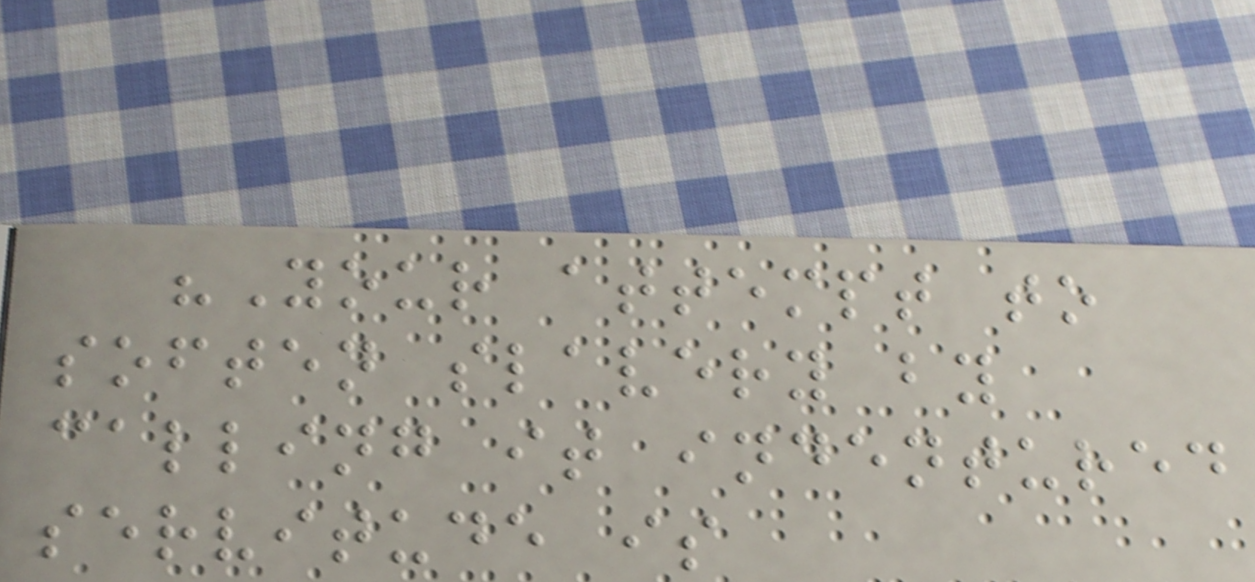"Your attempt to
soften slavery by
calling it indentured
servitude is
